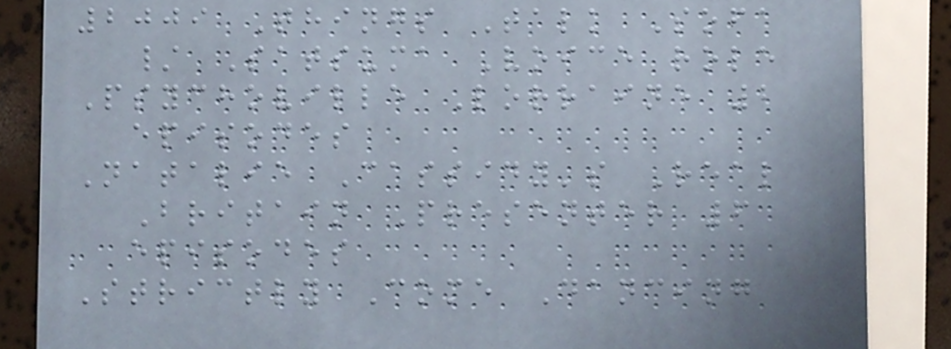2009 Things Talk Sofa
/ Satsuma Voice role
Psychoville Lorraine 2
episodes
Natalie Cassidy's Real
Britain Presenter 6
episodes
Strictly Come Dancing
